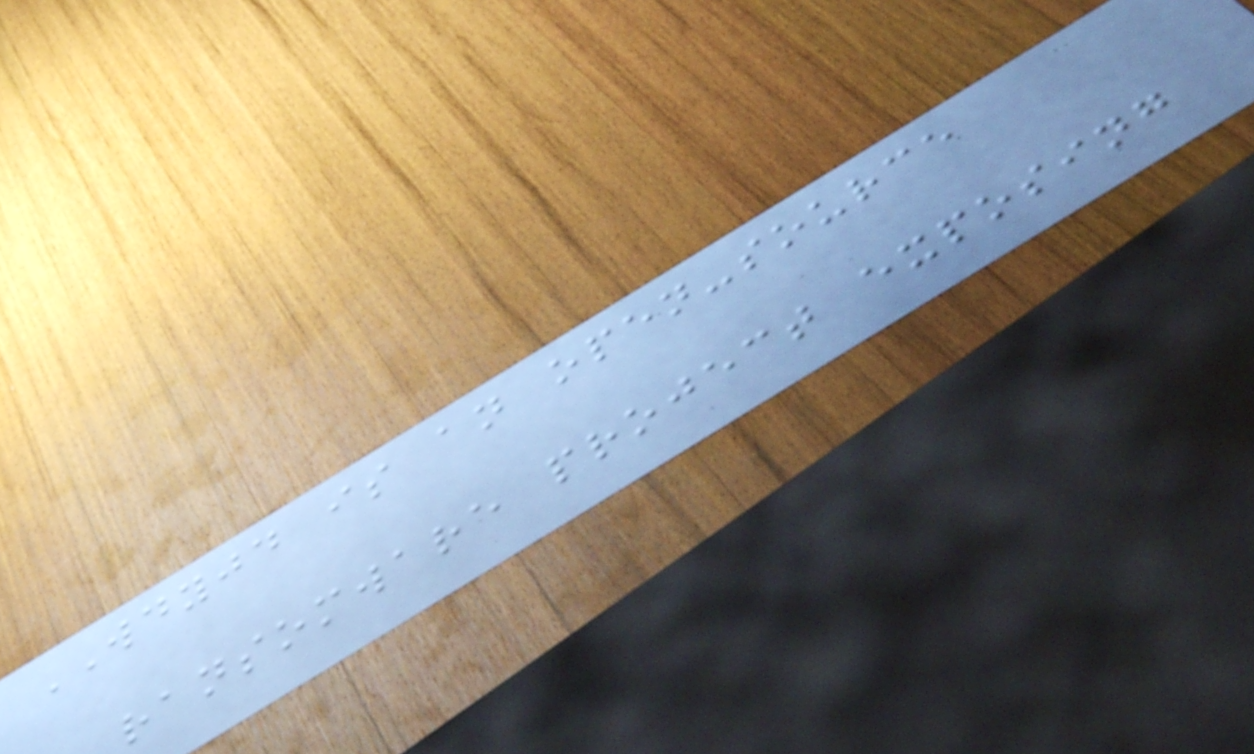WDYJD is an open-source
ransomware project exposing
